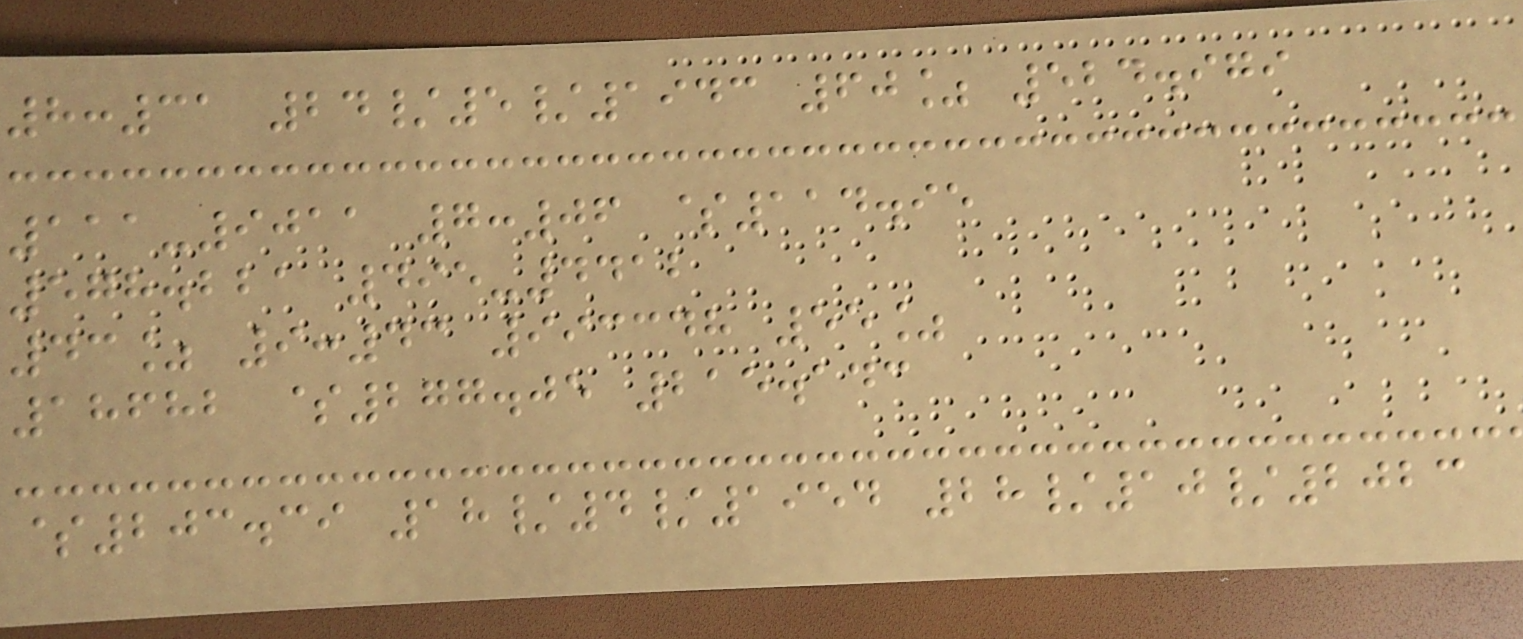8:31 24/5/1943 60% 524.979
111-9011 7:06 $114.95
578.221 495-4412
43% 9:43 993348 55%
18682 $277.05 215.143
$203.39 18/4/1954 28/10/2023
